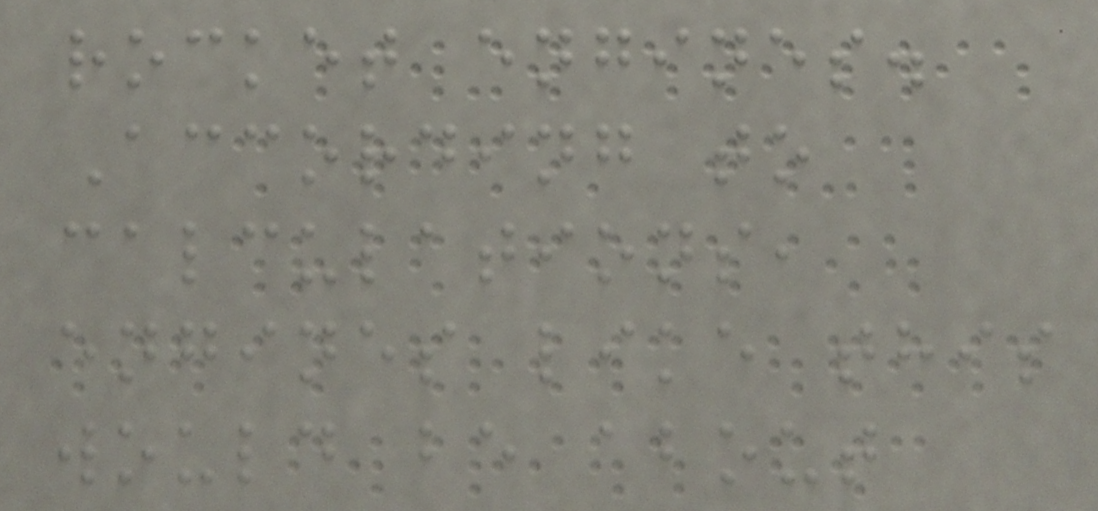rocket engines.
According to
calculations,
engines like this
would be about
